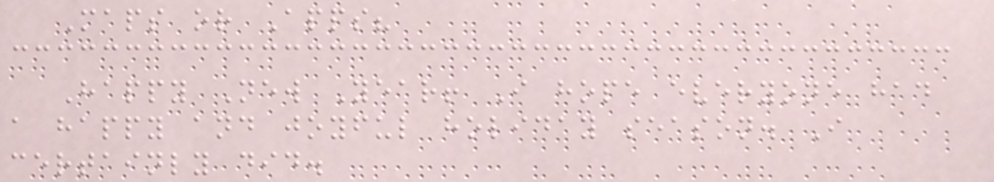Maps or Apps?
Happy New Year! I hope everyone had
a happy and joyful holiday season. I
certainly did.
